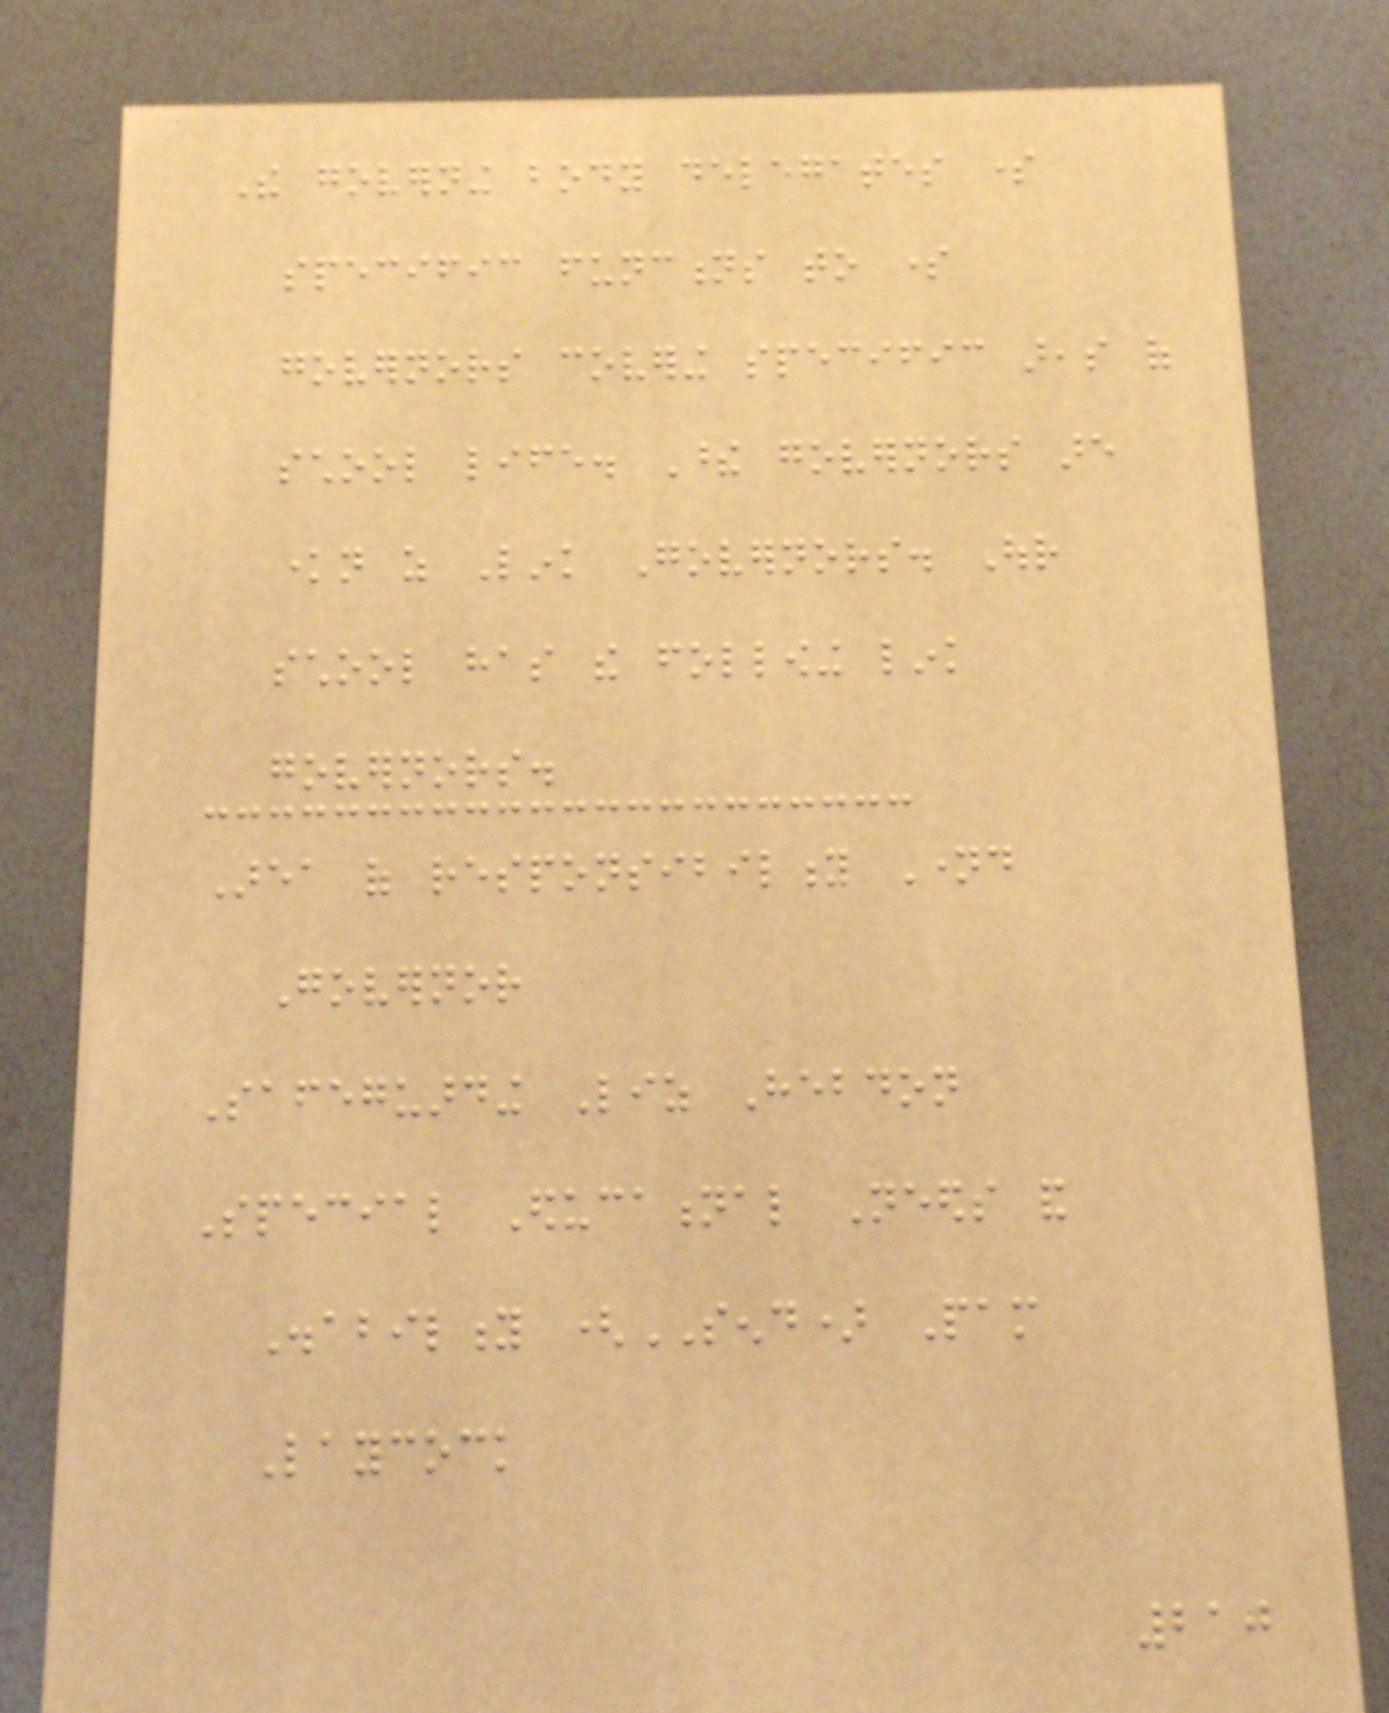The governing body delegates some
specific functions to some
governors covering specific areas of
school life. These governors are
known as Link Governors. Our
school has the following link
governors.
Area of responsibility Named
Governor
Safeguarding Liz Hebdon
Special Educational Needs and
Disability (SEND) Pam
Laycock
210
